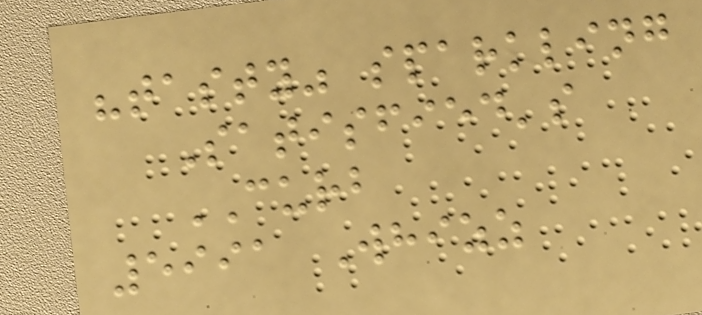"tasty" sparkling
Satisfied's
CURB
5991 Whizz
